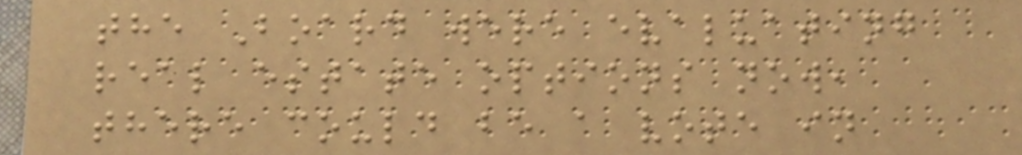the Board were evaluating
real estate options now,
there could be a vote in
